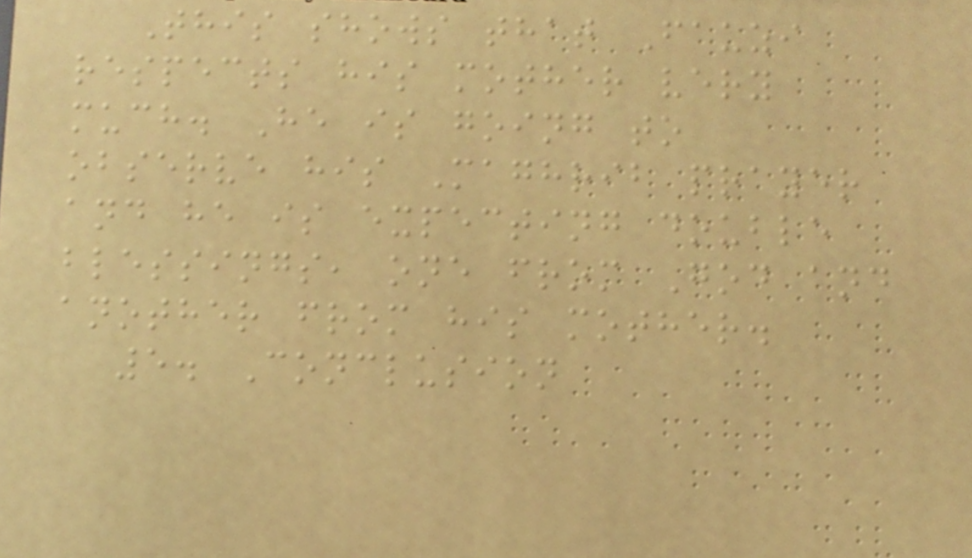This shows that Fauzi
respects his mother very
much. He is going to
observe his Maghrib prayer
and he is expecting double
blessings, one from God and
another from his mother.
5. Conclusion
